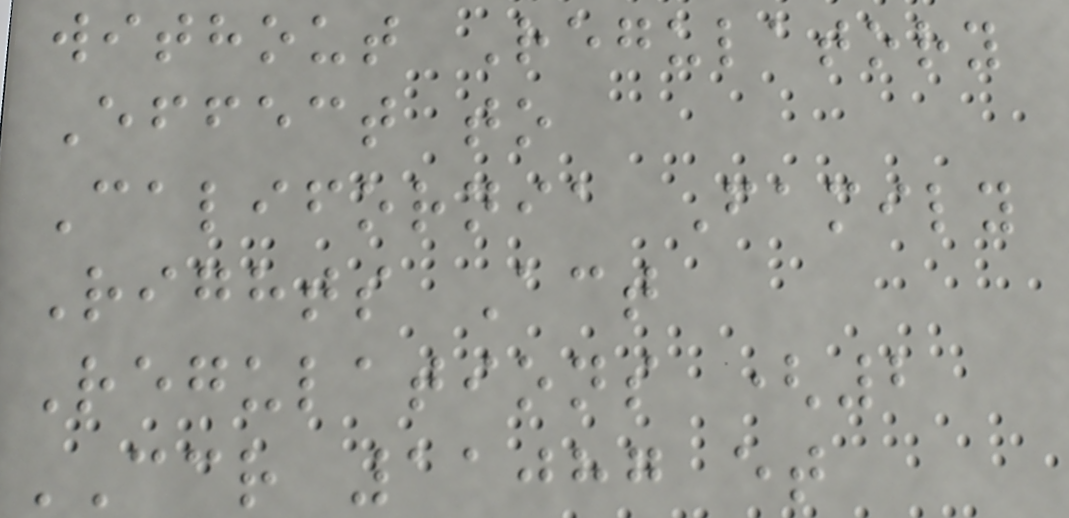without Regulatory
Effect to
California Family
Rights Act
Regulations (2
CCR 11087 et
